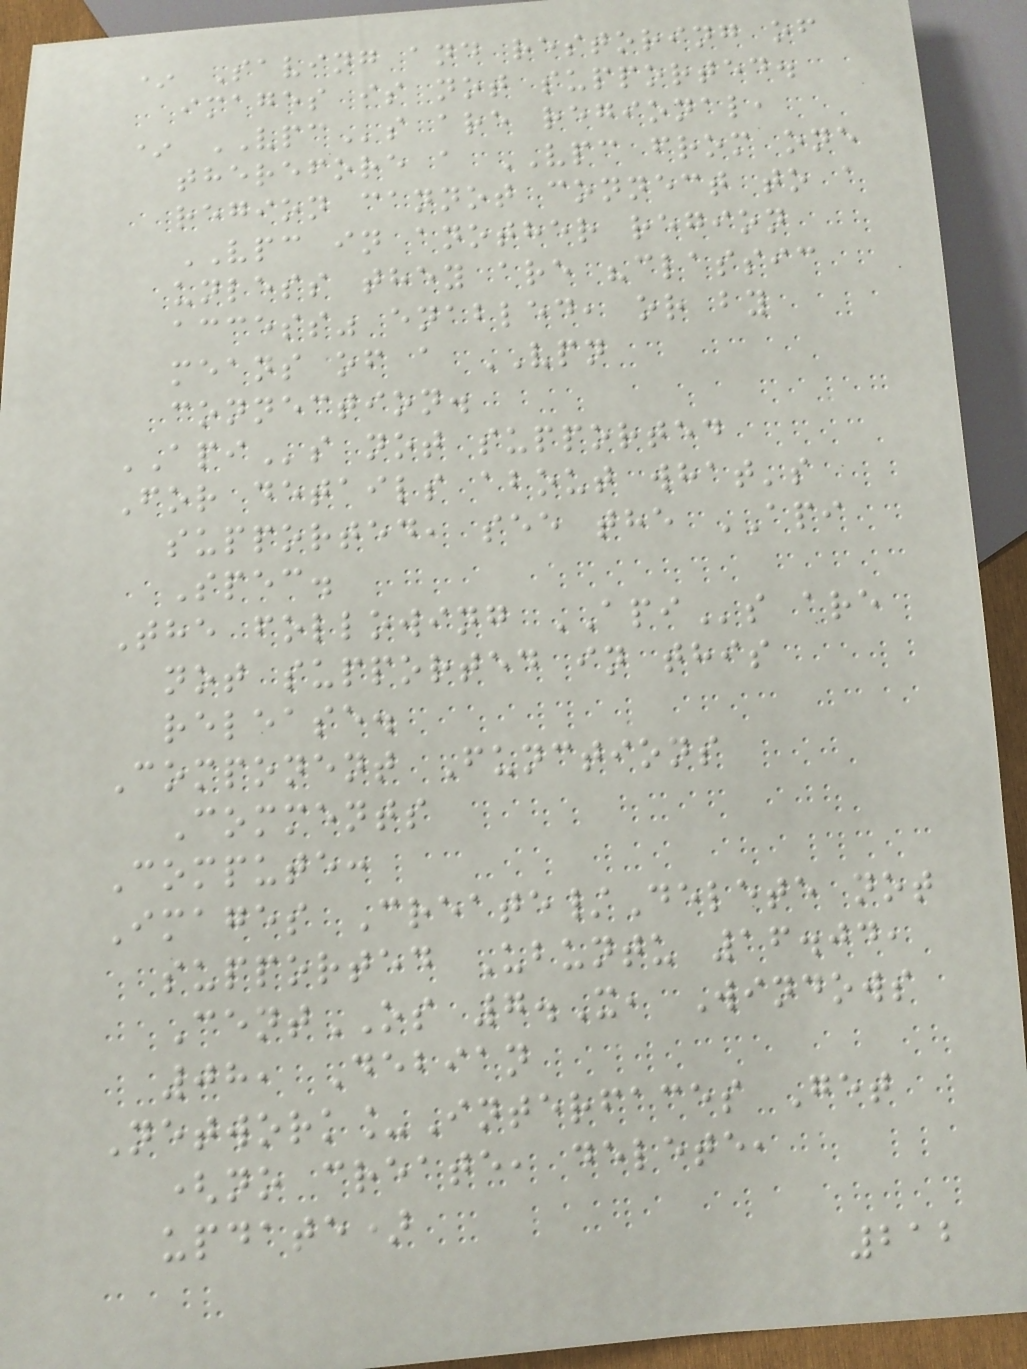* Saving and restoring of
images is not supported.
* VPCs are regional,
therefore a VPC from one
region cannot connect to a
VPC in another region
unless they are "classic
access" enabled, or by
means of a VPN
connection.
APIs not supported
For details about what's
supported, see the API
Spec.
The following APIs are
not supported in this
release.
Component Functions
Comments
Compute:
Images Create/Delete not
supported Ubuntu 16.04,
CentOS 7.X, Windows
08, Debian
Network_Interfaces Get
(no create, delete,
update)
212
